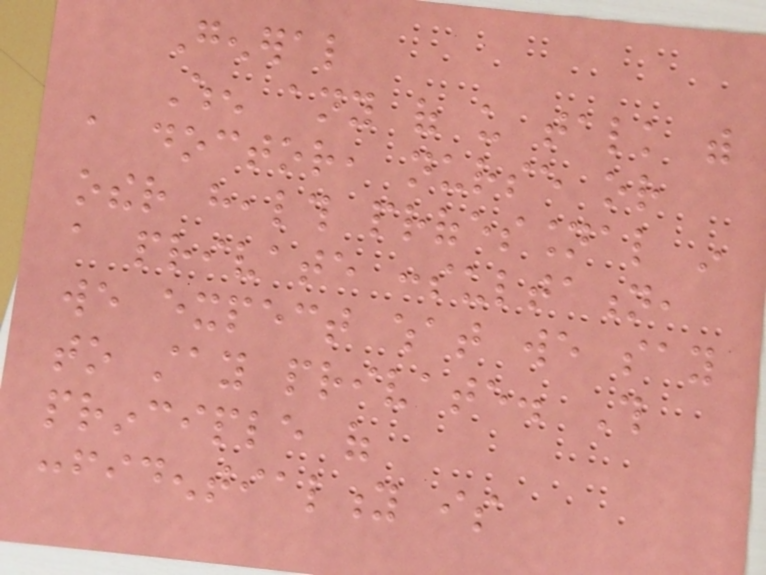General
When any of us talk with
a doctor, nurse or
other health professional in
a private consultation,
we expect what we say
to stay private. This
principle of
confidentiality is
